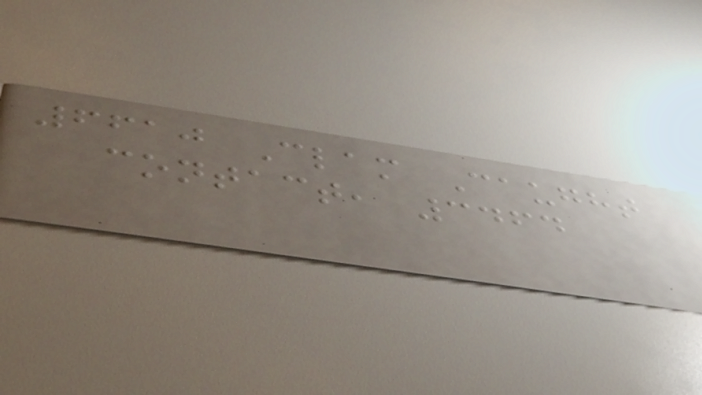6610 Clam Caught
contact, 3464
